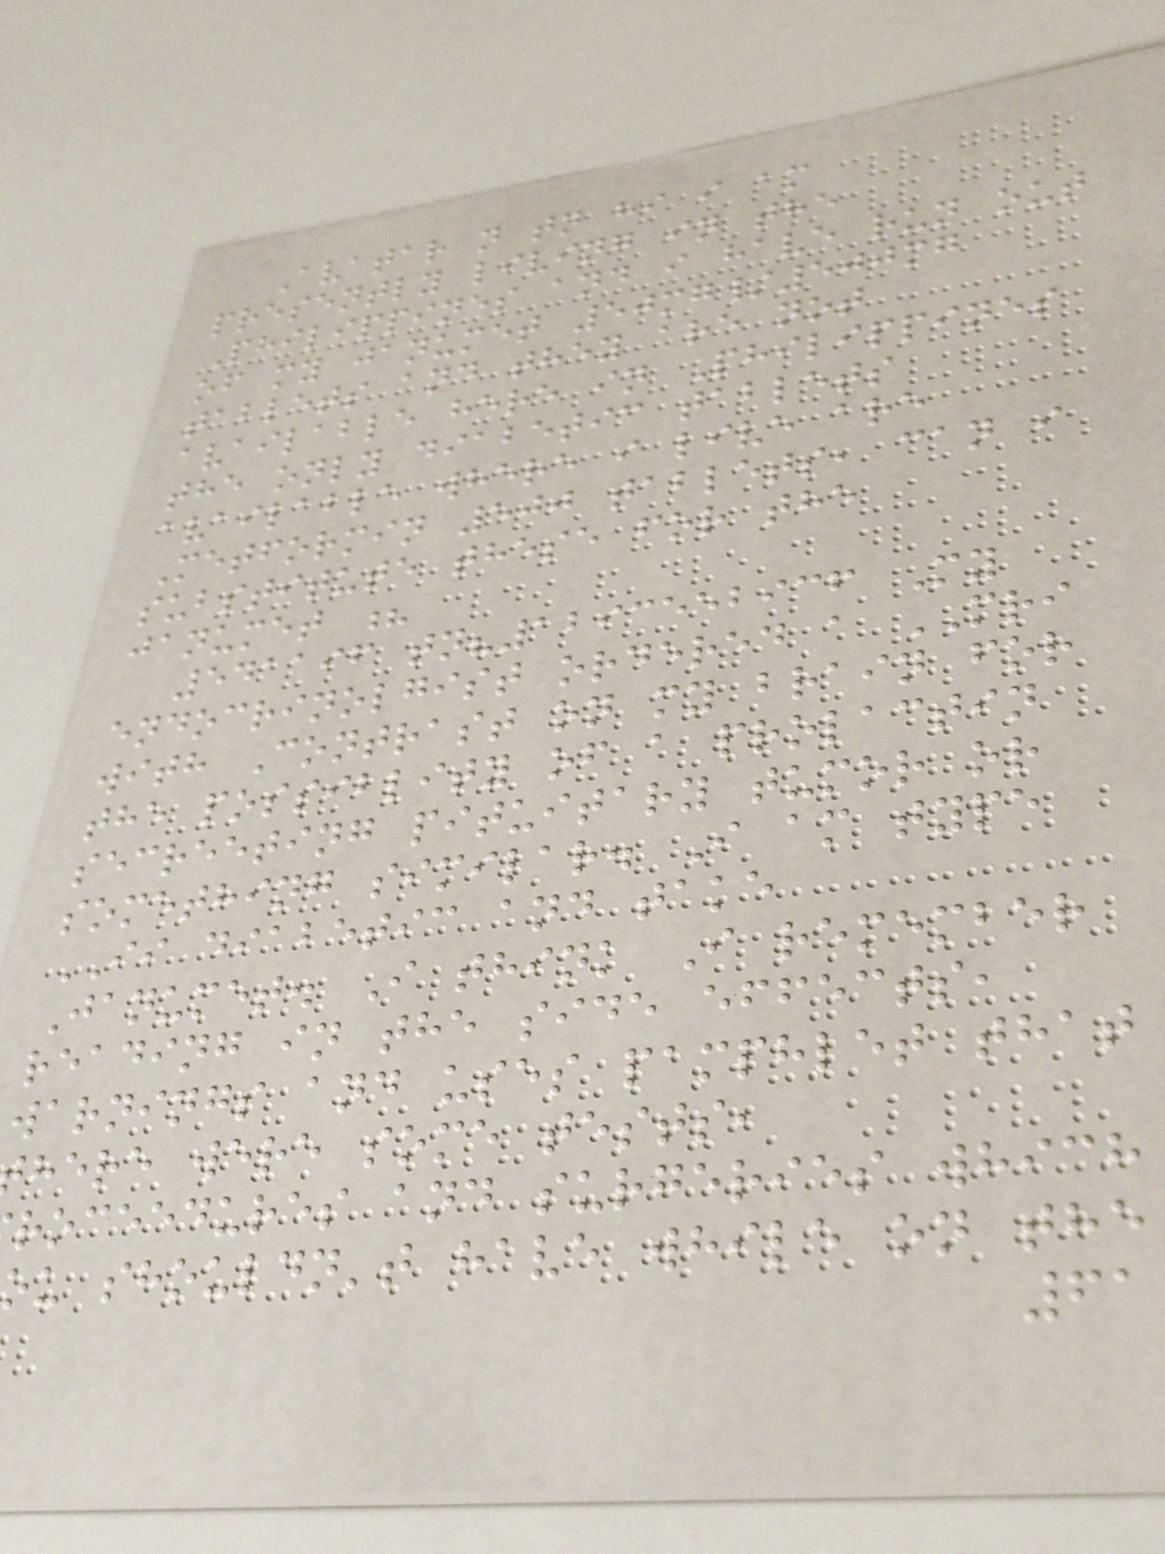Avatar n tn hi i am
presently living in the
Philippines and i have run out
of my janumet 50mg/500mg
tablets and they are not
available here in Philippines
the only diabetic tablets
available where i live are
Metformin 500 tablets, can i
substitute these for the
janumet ?
541196 tn?1293552936 My
endocrinolgist ordered a MRI
with Contrast on my brain for
the possiblity of a prolactin
secreeting pituitary tumor or
something similar. I am type
II diabetic and take
Janumet. I think I remember
reading in the side effects,
warnings and uses pamphlet that
here were some tests,
roceedures and surgeries which
ou shouldn't have while on the
61
